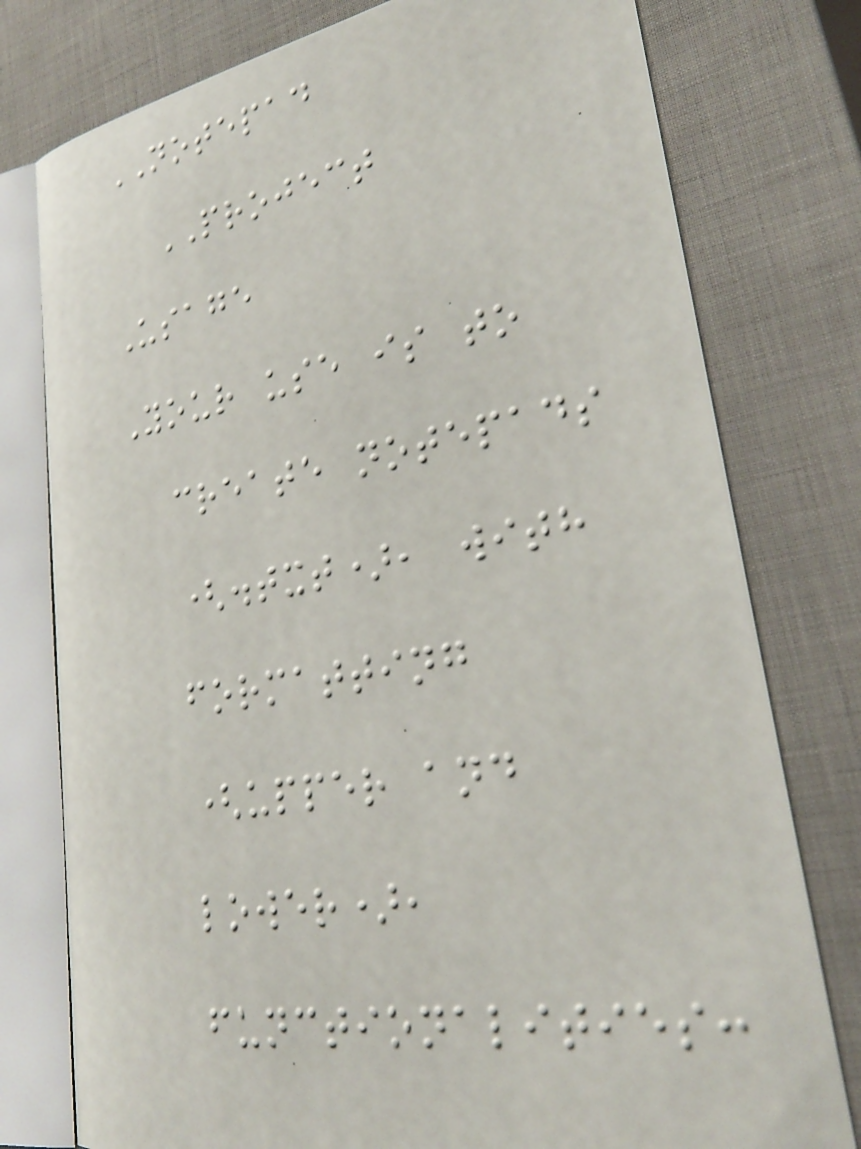NOTEPAD
PROJECT
Usage
Your use is to
create notepads
(.txt), with
formatting
(upper and
lower),
functionalities:
